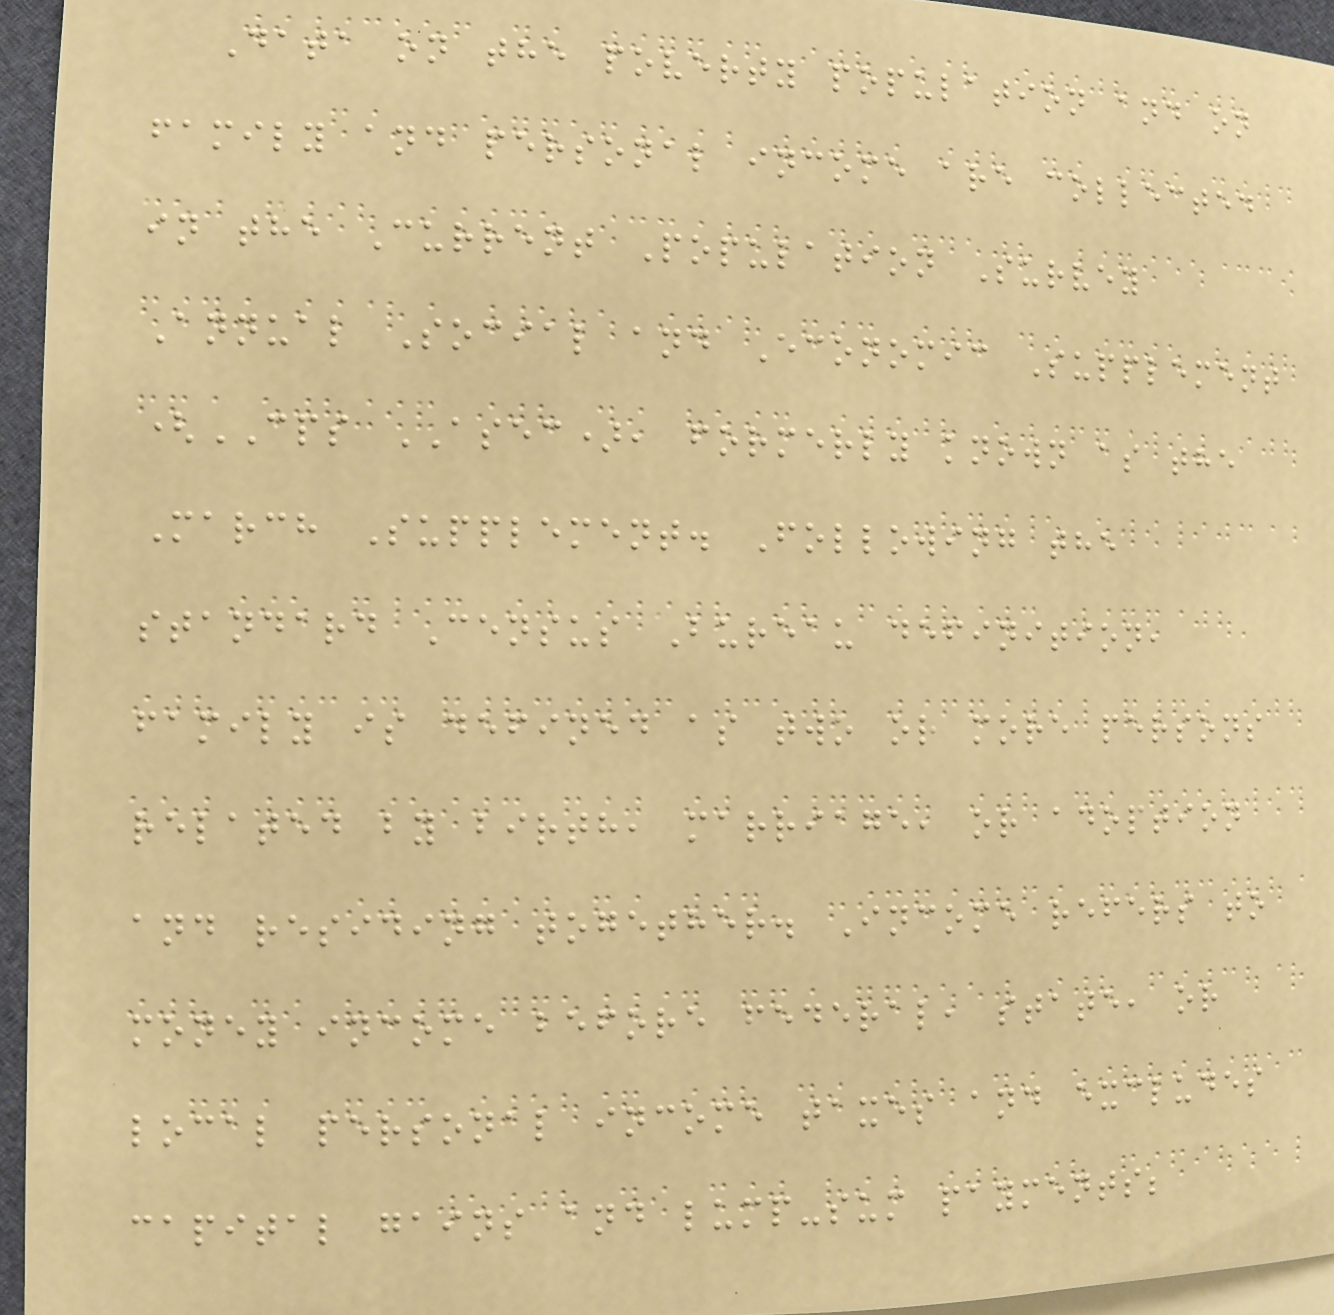Data on the poverty population and on
family and personal income are collected
in the Current Population Survey
Annual Social and Economic Supplement
(CPS ASEC), formerly known as the
March Supplement. Following the
standard Census Bureau definition,
family is defined as two or more persons
related by birth, marriage, or adoption
and residing together. Income refers to
money income before federal, state, or
local personal income taxes and excludes
capital gains and lump-sum payments;
